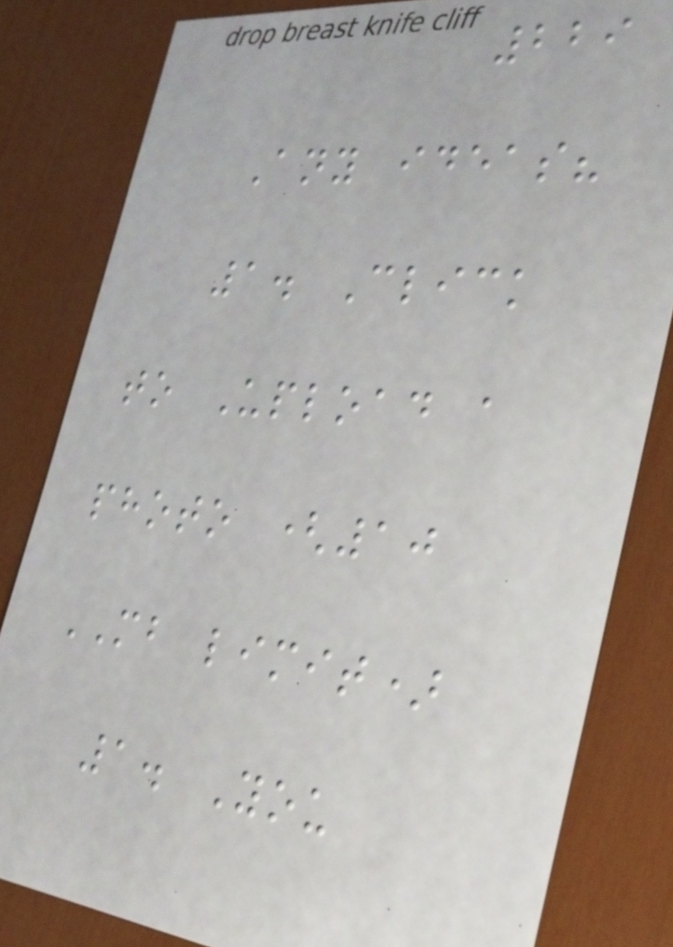229
Any ideas?
1. Click
to Upload a
photo (10
MB limit)
1. You
